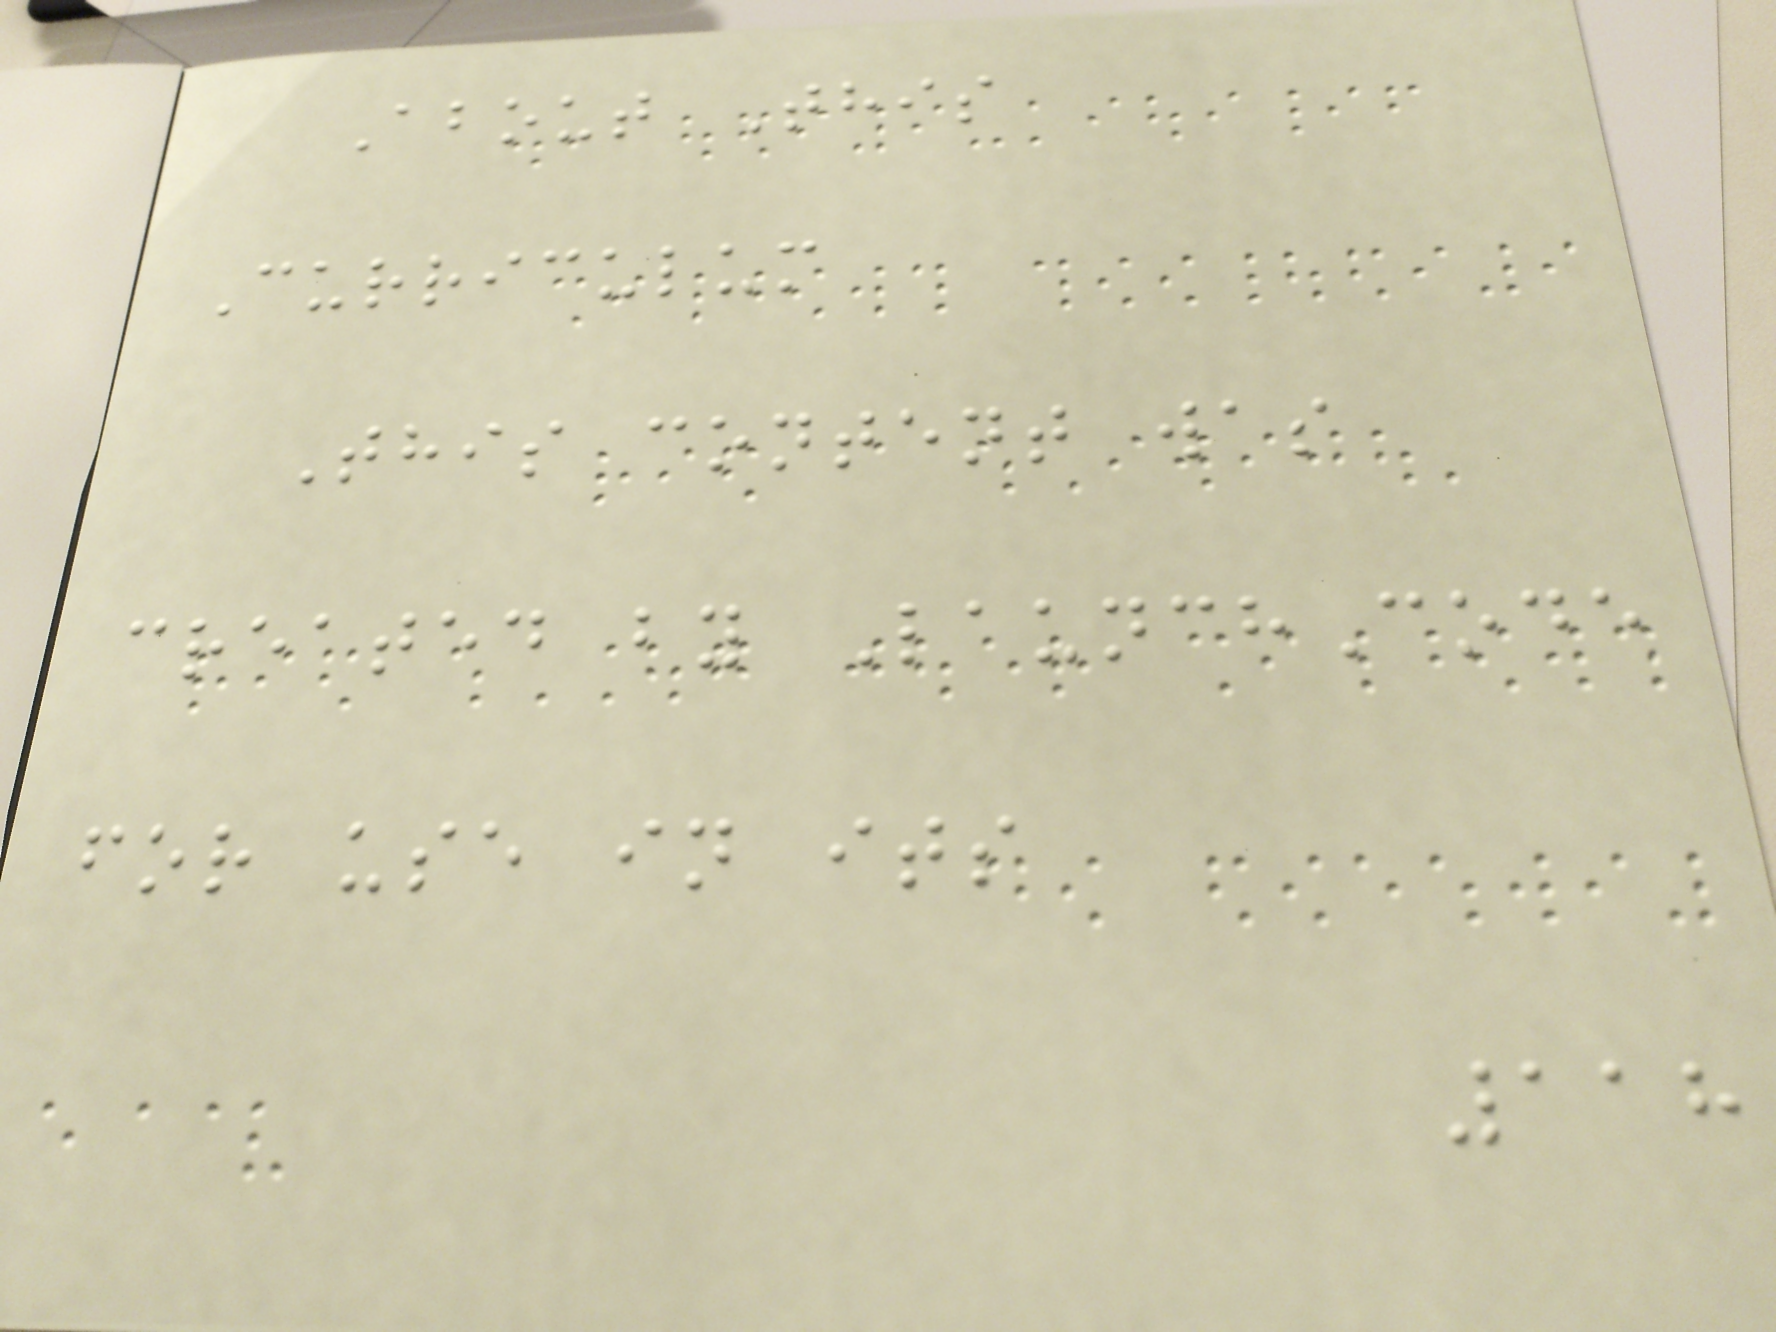About This
Curriculum
This content was
created by LaunchCode
for use in its
118
